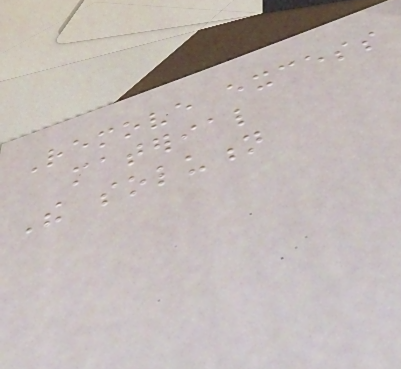Remove excess
material
The solution
